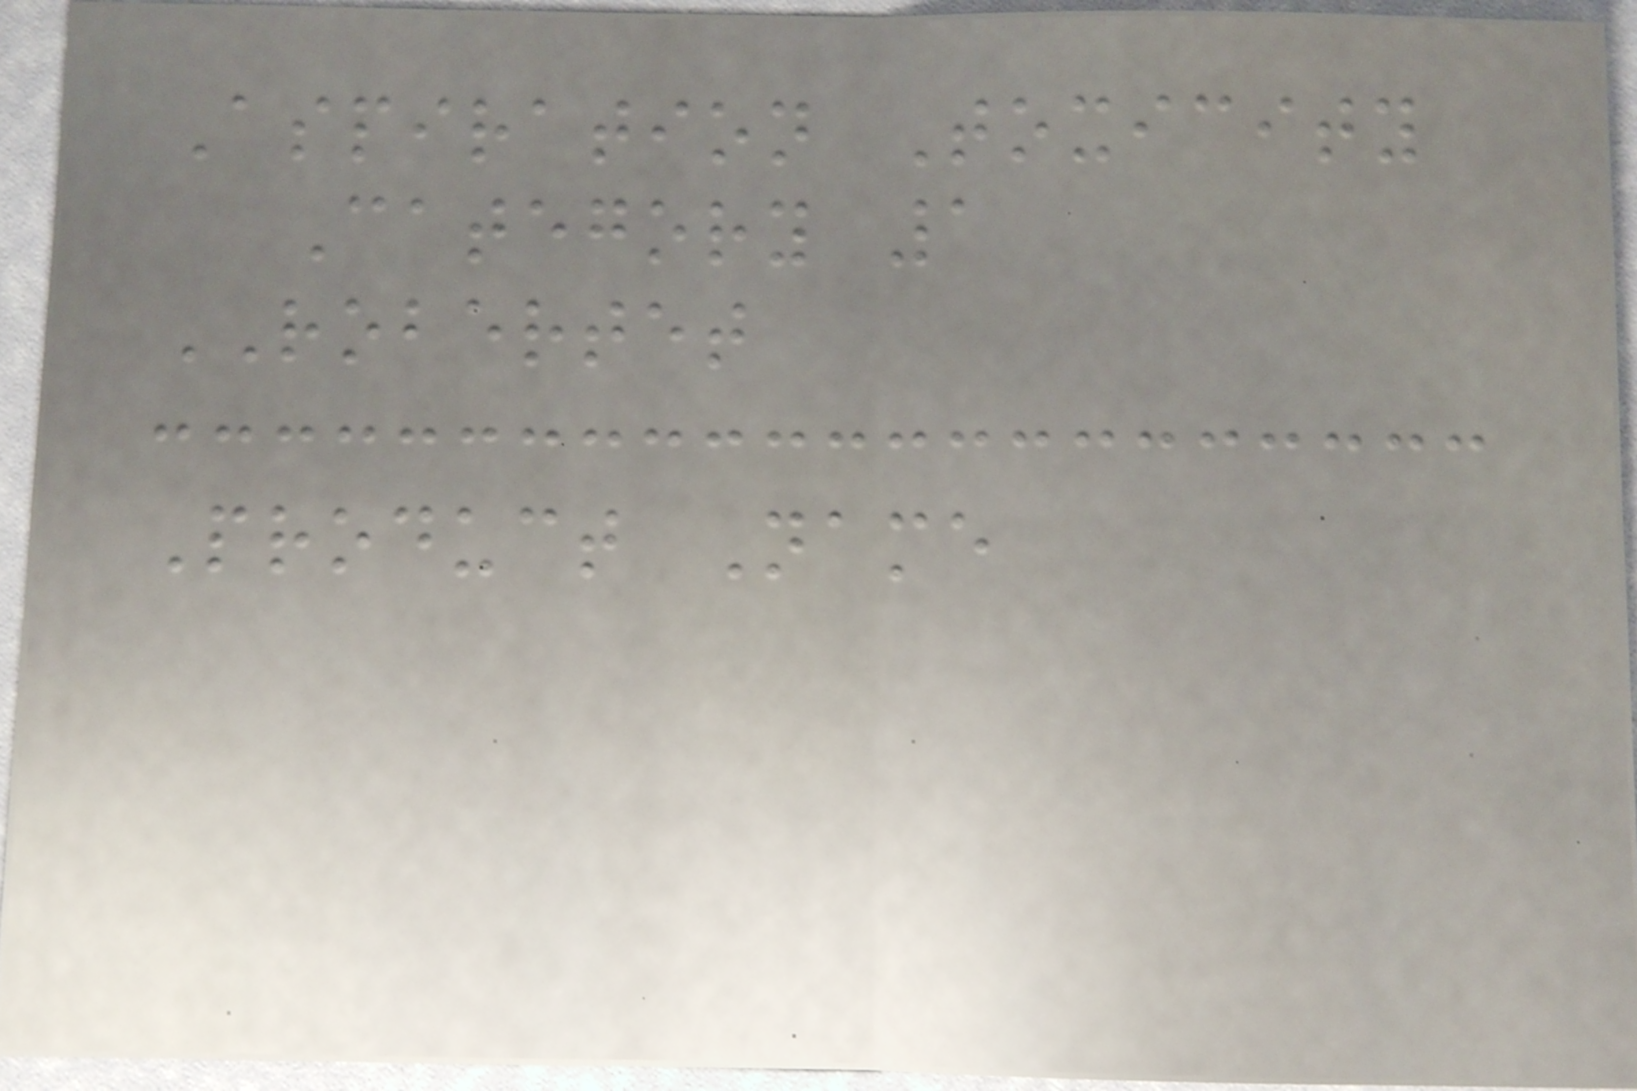Aspiration Toxicity
Category 1
ROBERTET
Product Name
